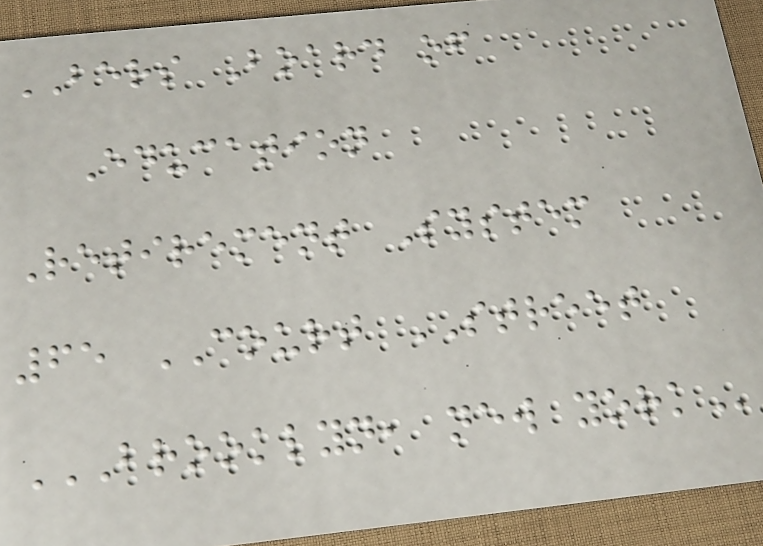BERS Board of
Education
Retirement System
65 COURT STREET
BROOKLYN, NEW YORK
